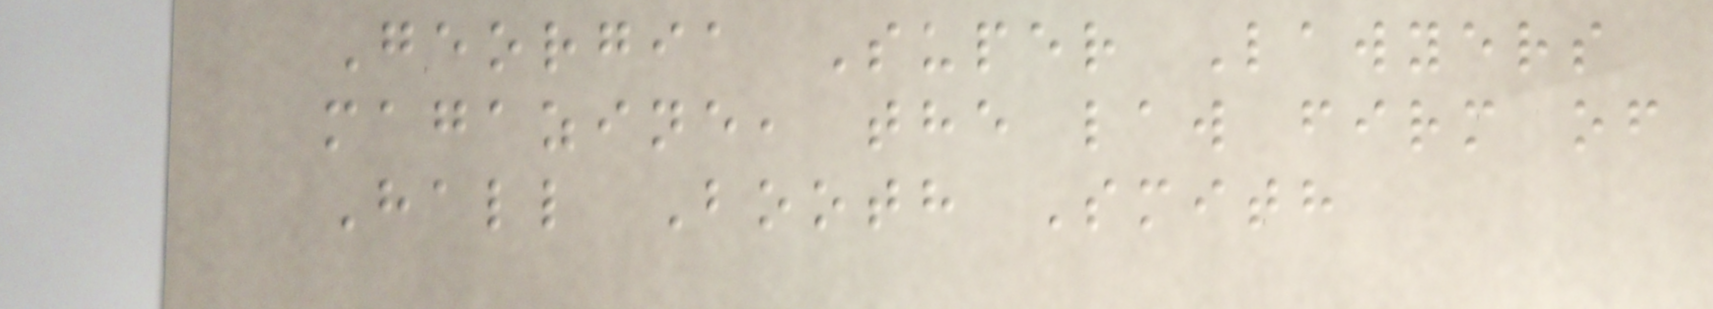Georgia Super Lawyers
magazine, the law firm of
Hall Booth Smith
